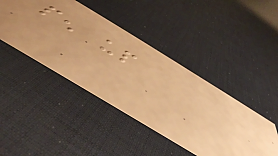pen up
